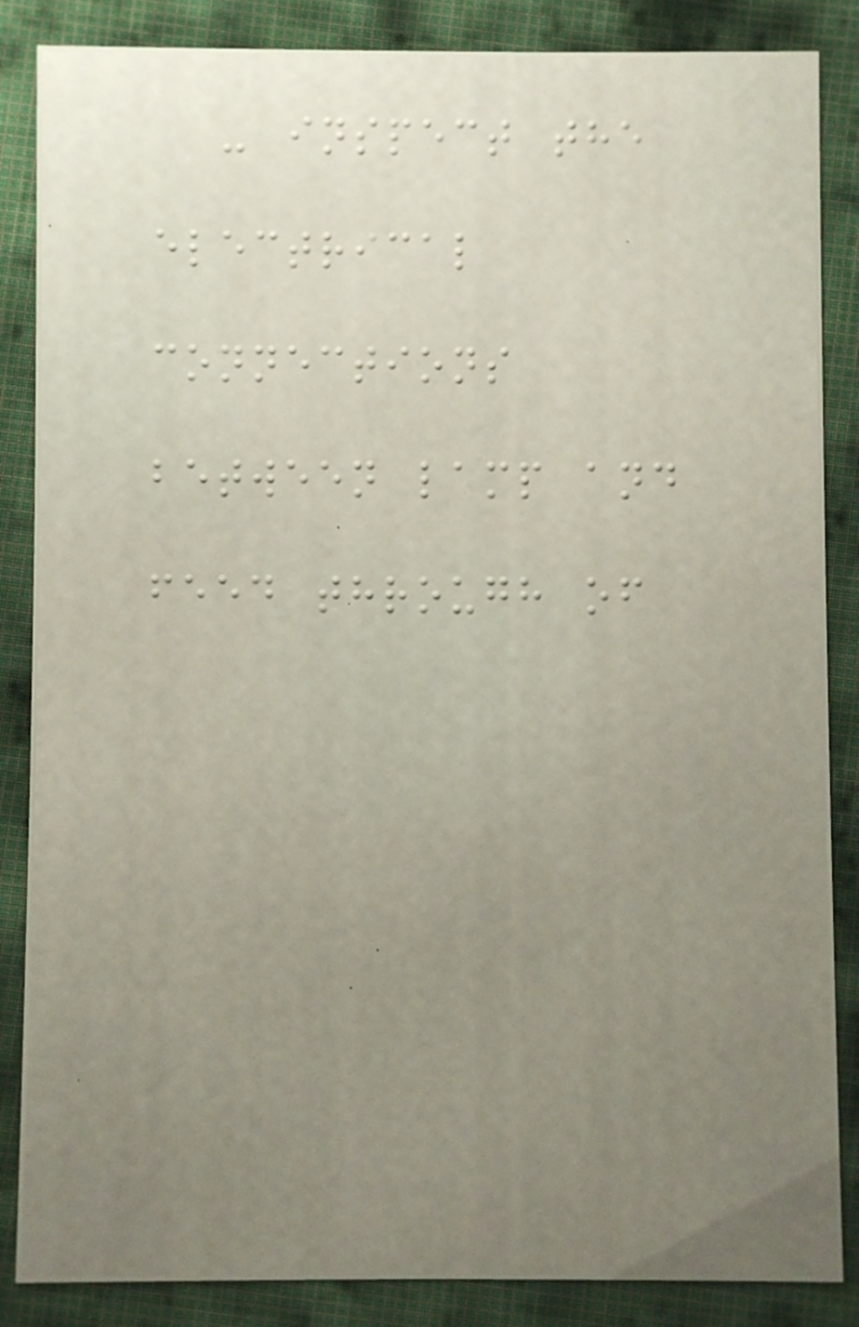- inspect the
electrical
connections
between lamp and
feed through of
